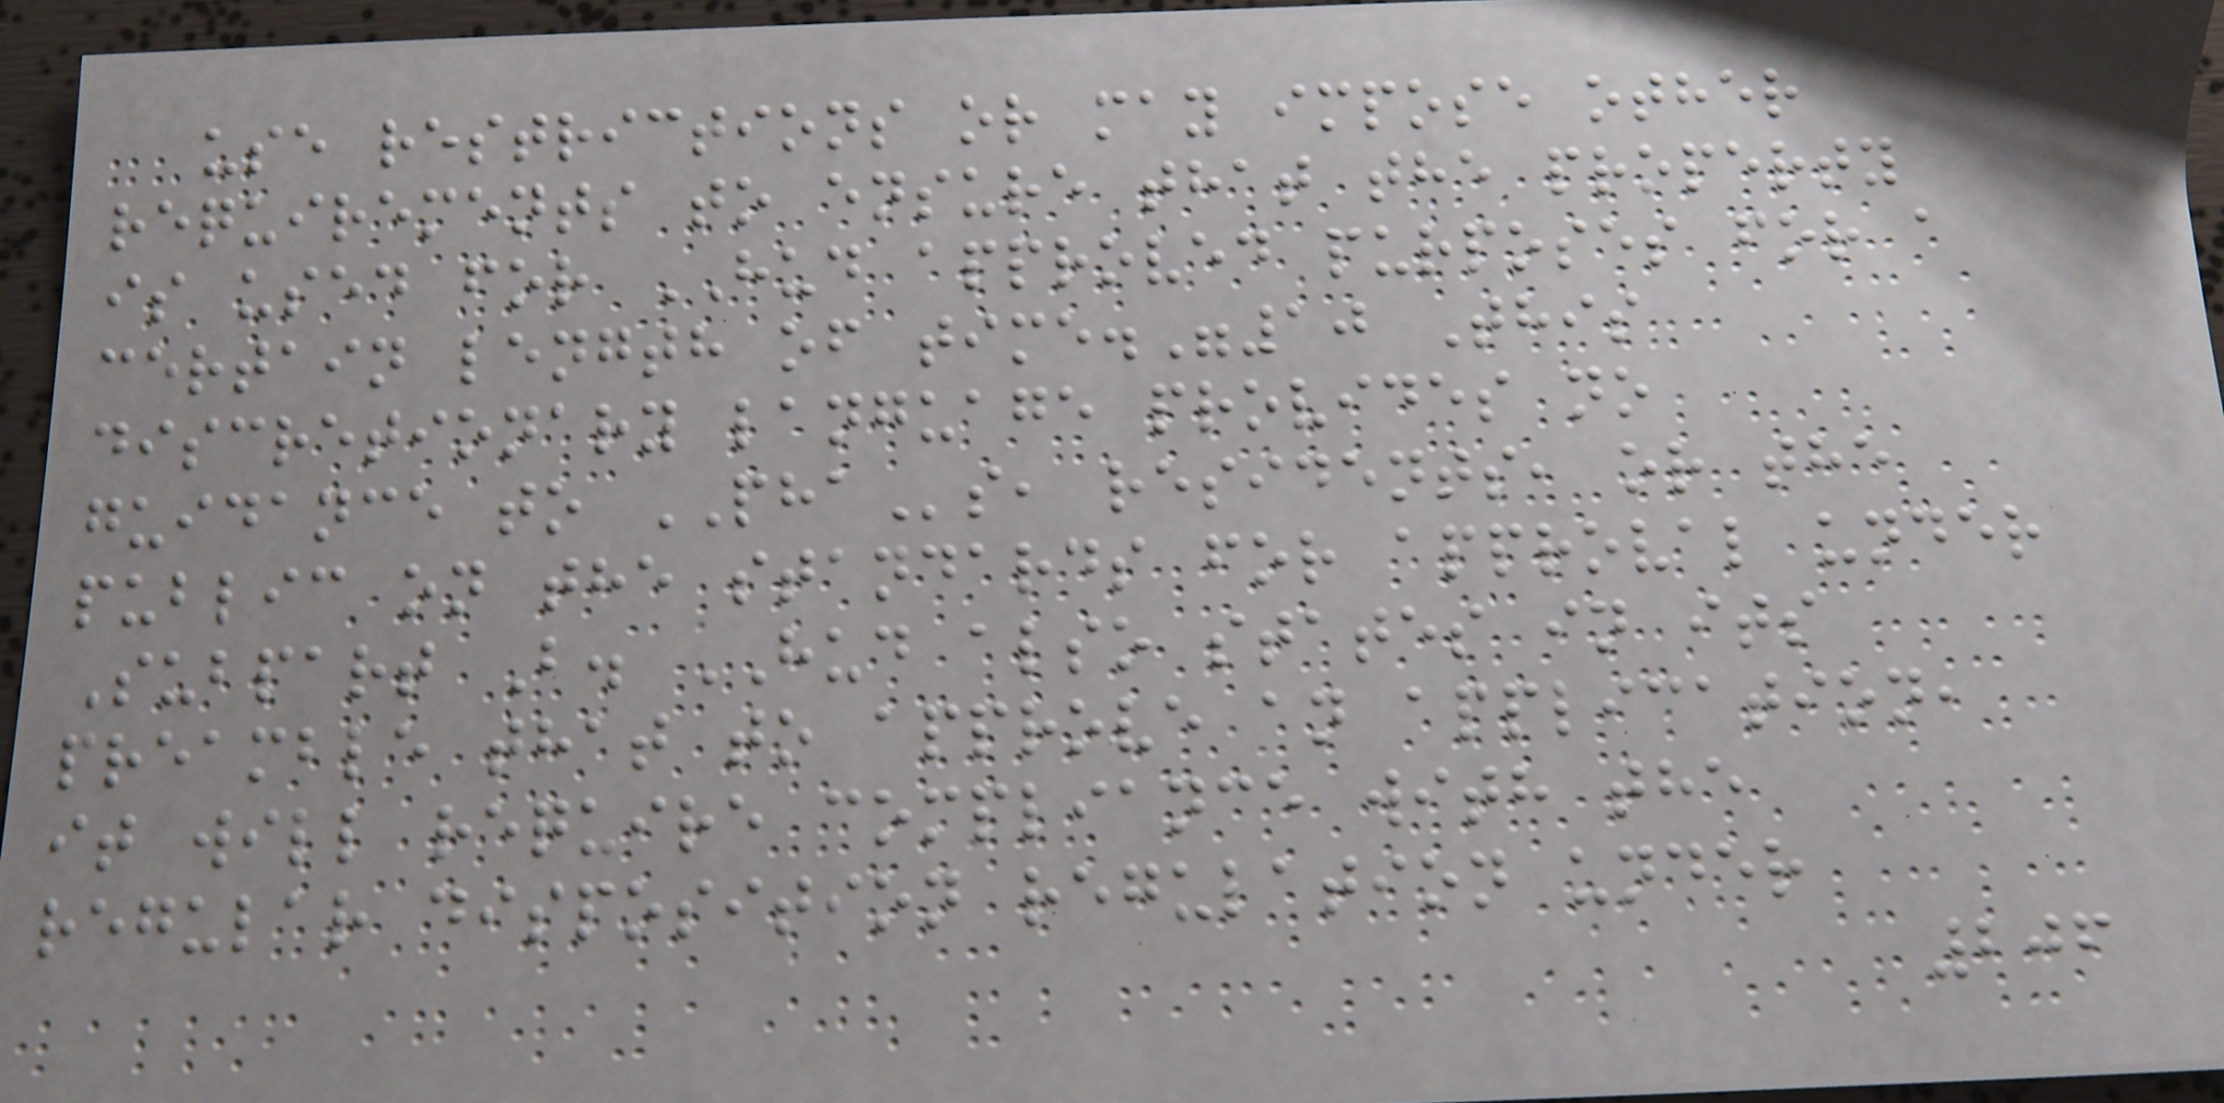use restrictions or may impose other
requirements to ensure that the property
is used for HUD approved purposes for a
certain length of time."10 This
discretionary language provides no
guidance to PHAs, residents, or the
public on the standards for approval under
Subpart B. HUD also states in its
preamble that to approve an application,
it will require compliance with the
regular disposition regulation under
206
